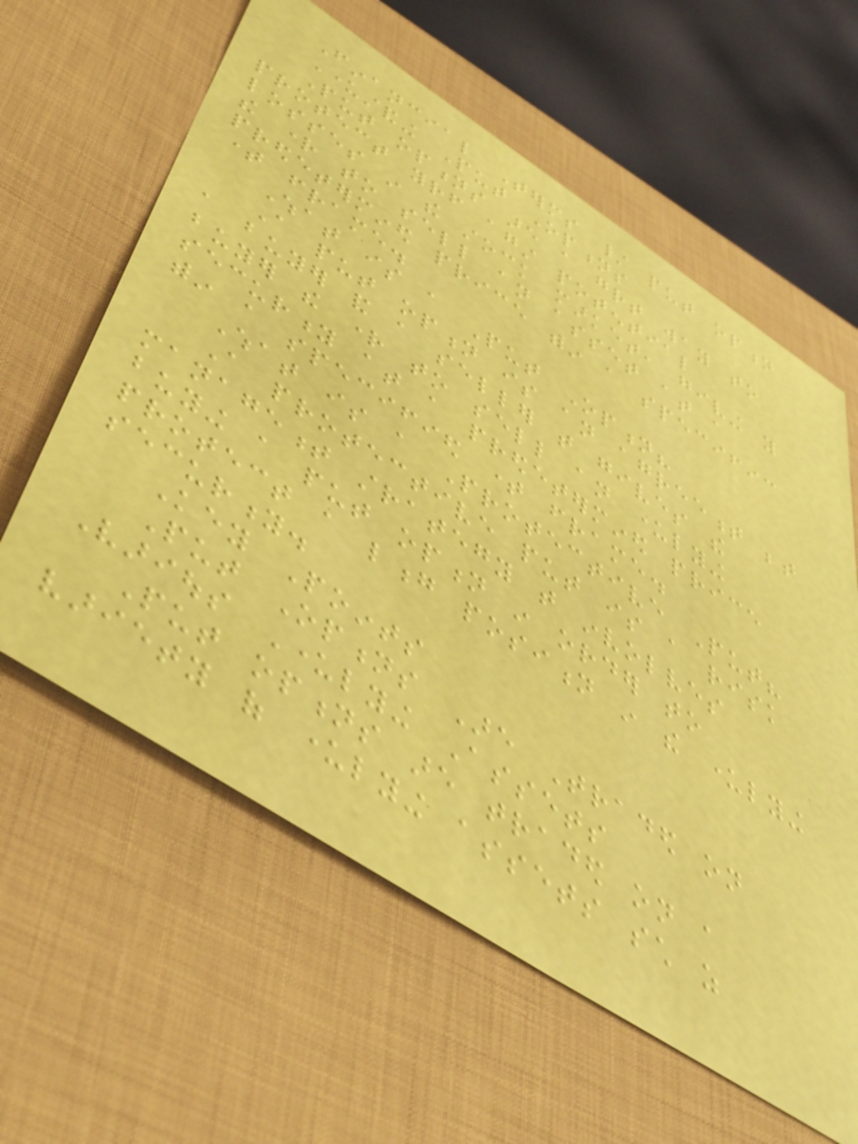Financial Terms / put option
Understanding Put Options
Put options are a great way to
protect yourself against potential
losses in the stock market, giving you
the right to sell an asset at a
predetermined price within a specific
time frame.
What is a Put Option?
A put option is an agreement between
a buyer and a seller that gives the
buyer the right to sell an underlying
security at a predetermined price
within a specified time frame.
What is a Protective Put?
A protective put is a risk
management strategy that involves
buying a put option in order to
protect a long position in the underlying
security.
Key Points
Put Options Are Traded on
Various Underlying Assets
Put options are traded on a
variety of underlying assets such as
